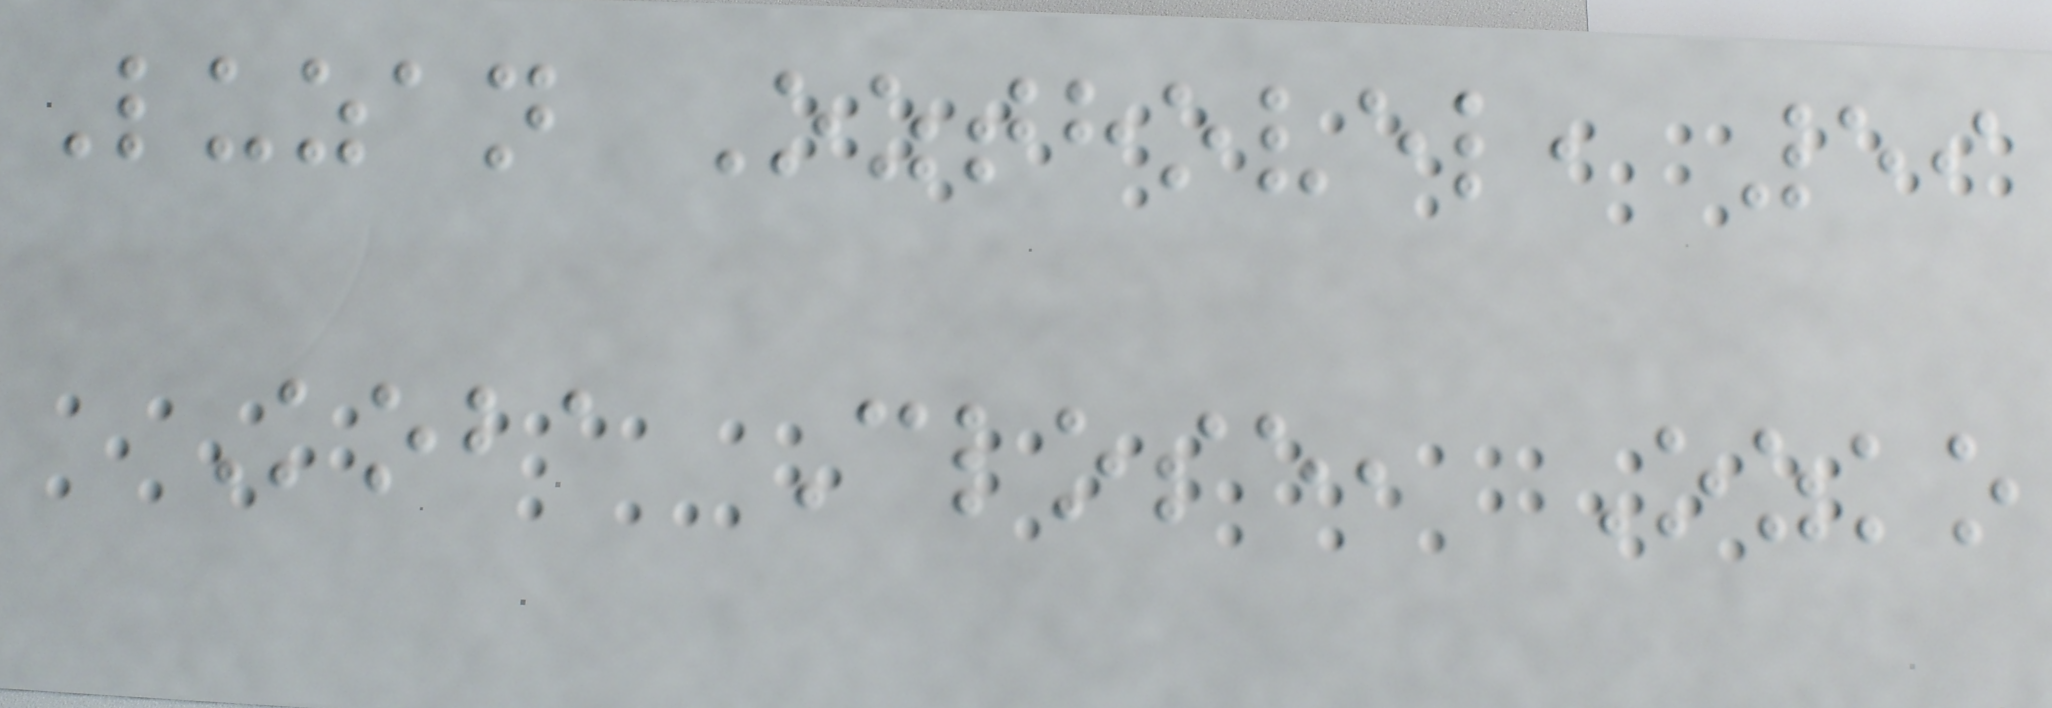Luzan Ozthovel, 59
Koba Close, Ozko
